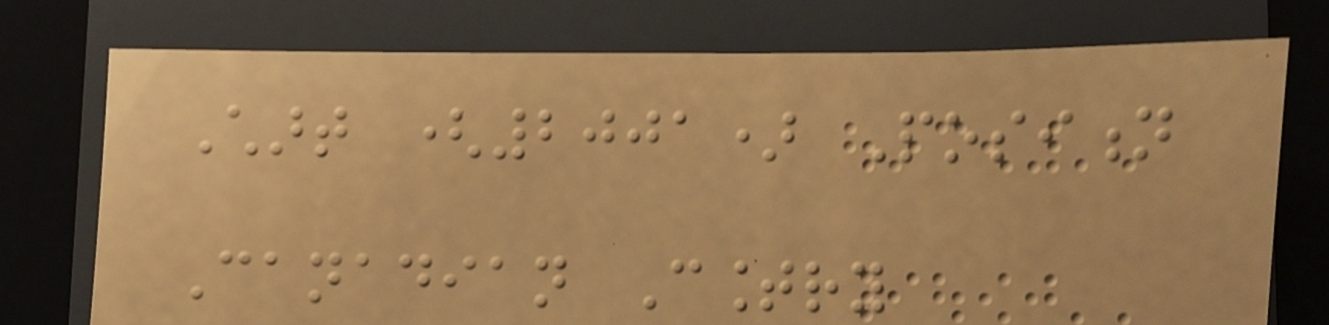Chart (2001) Position
Canadian Country
